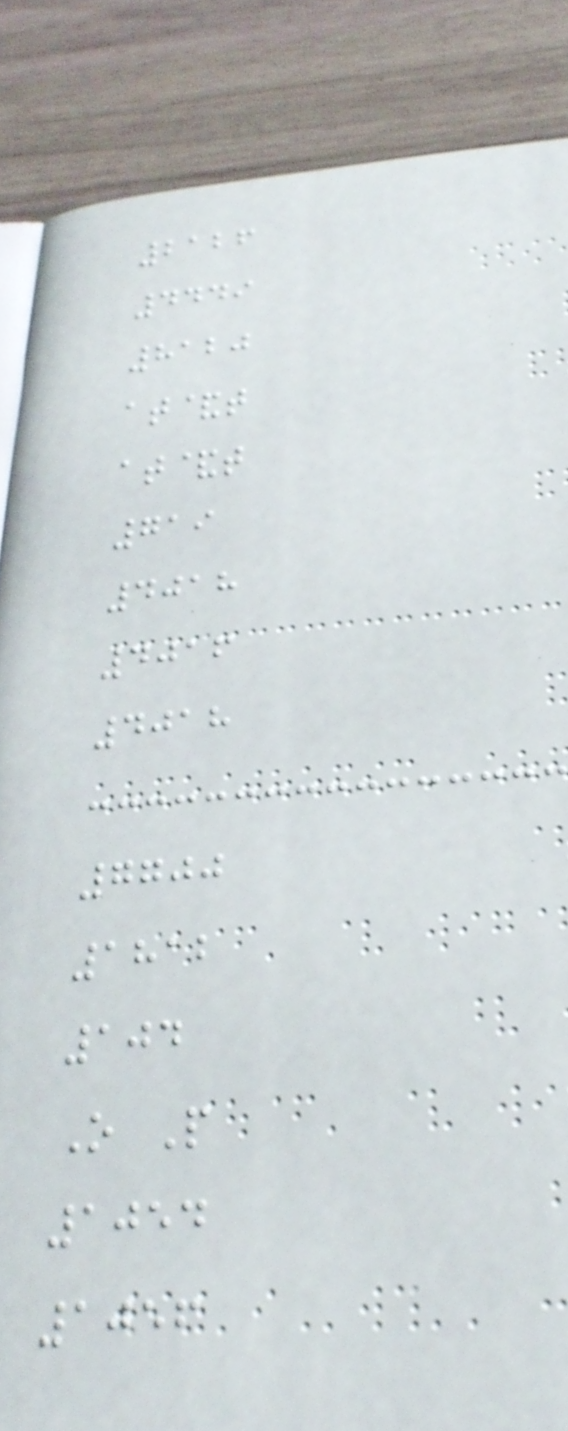2126
4449
8120
at&t
at&t
719
4018
4016
4018
7700
1812
104
O P
1054
1056
